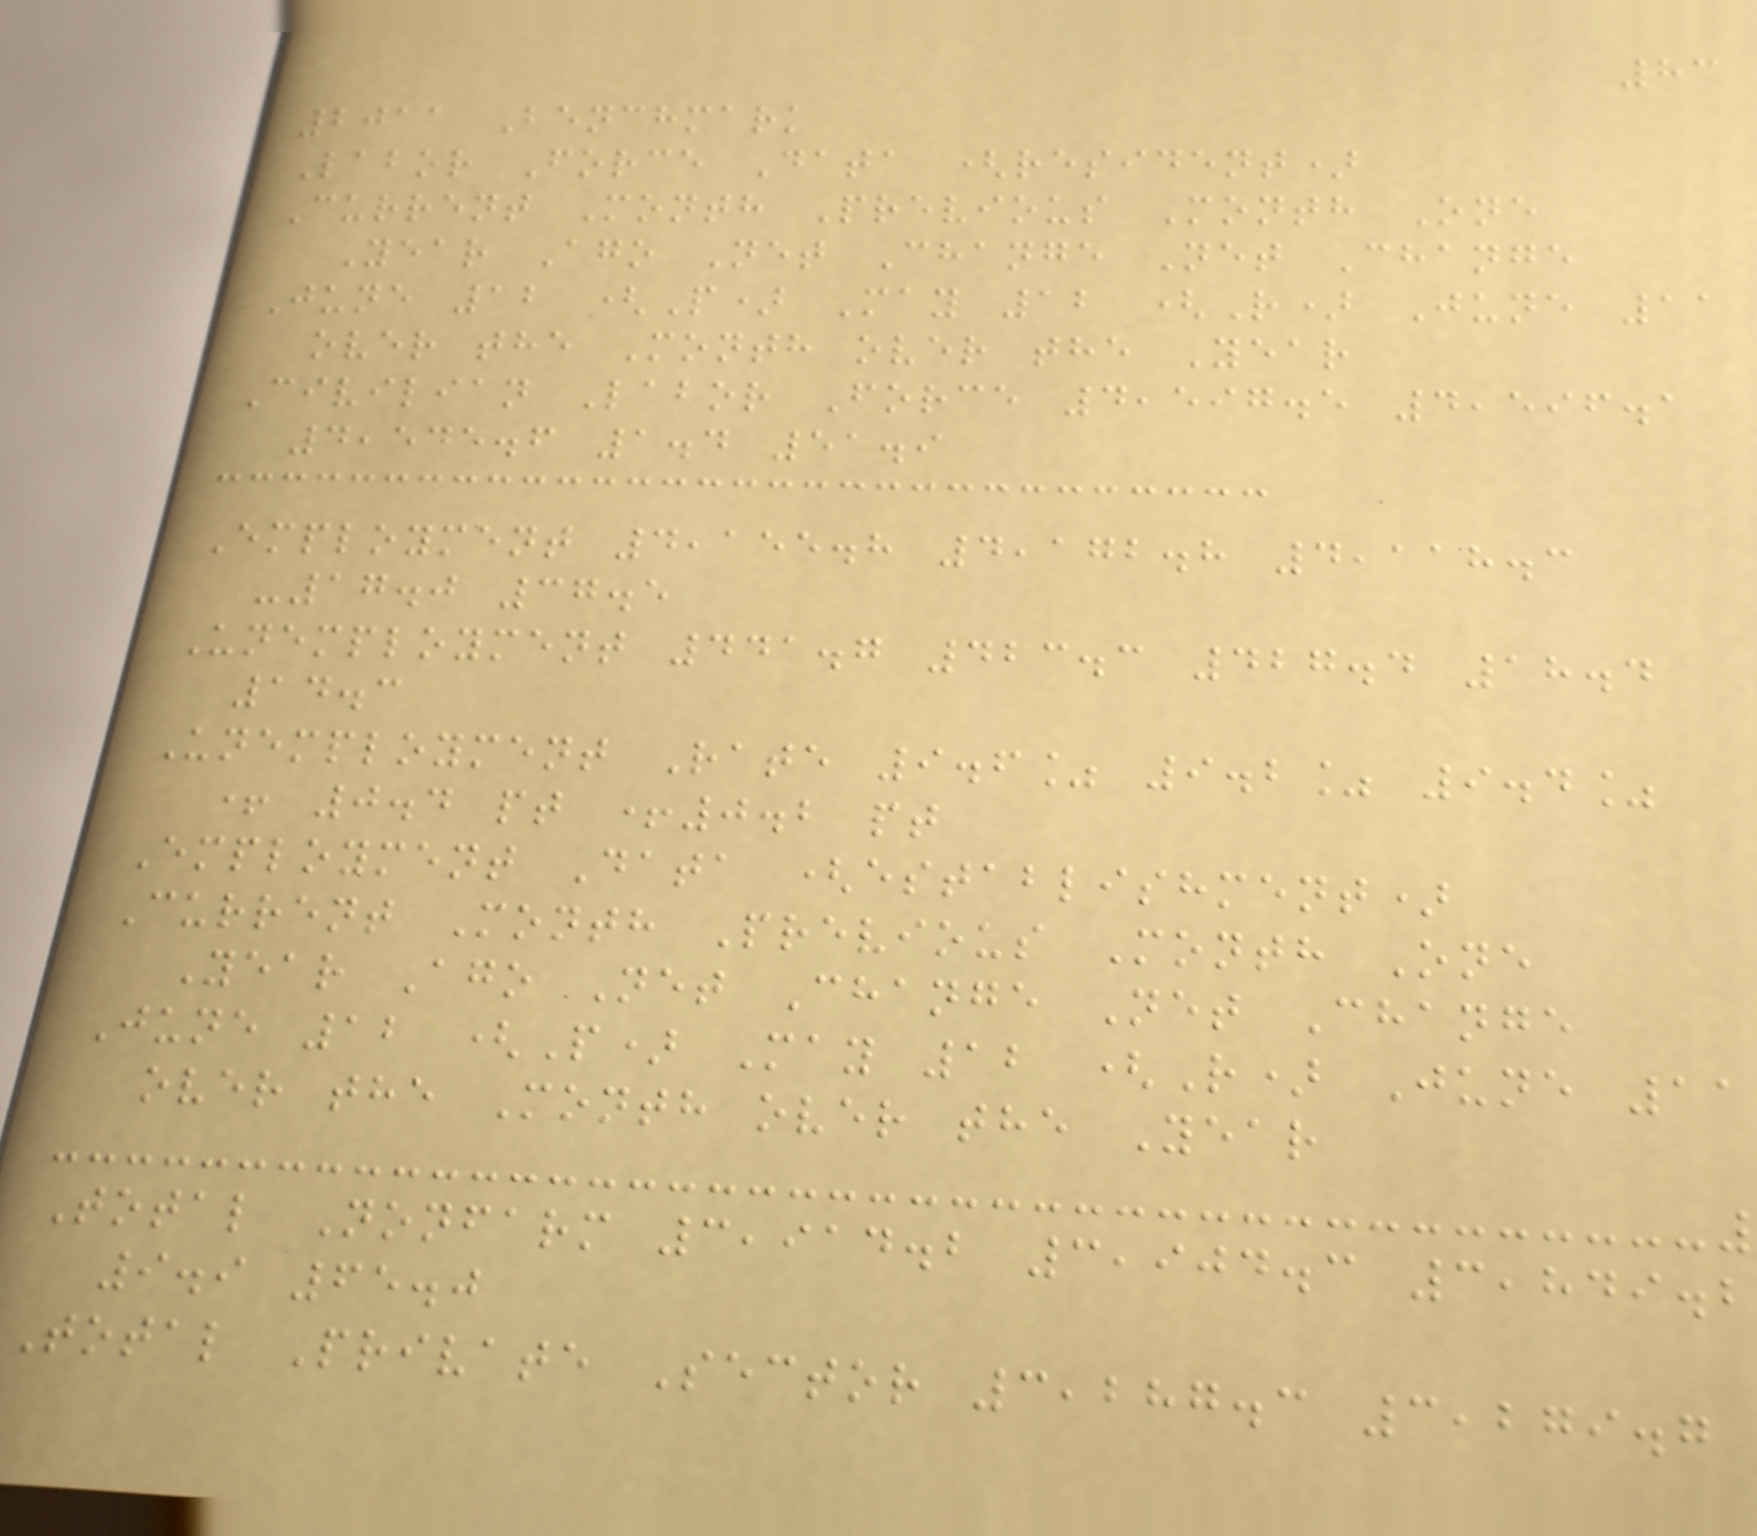83
2011 Benchmark
Labor Force Data (resident)
Current Month Previous Month One
Year Ago Net Change Net Change
June 12 (P) May 12 (R) June 11
over the Month over the Year
Civilian Labor Force 4,597.5 4,596.1
4,545.6 1.4 51.9
Employment 4,155.8 4,172.8 4,118.3
-17.0 37.5
Unemployment 441.7 423.3 427.4 18.4
14.3
Unemployment Rate 9.6% 9.2% 9.4%
+ 0.4 pt +0.2 pt
Employment Data (establishment)
Current Month Previous Month One
Year Ago Net Change Net Change
June 12 (P) May 12 (R) June 11
over the Month over the Year
Total Nonfarm 3,914.2 3,904.3 3,849.2
9.9 65.0
Total Private Sector 3,287.3 3,279.7
